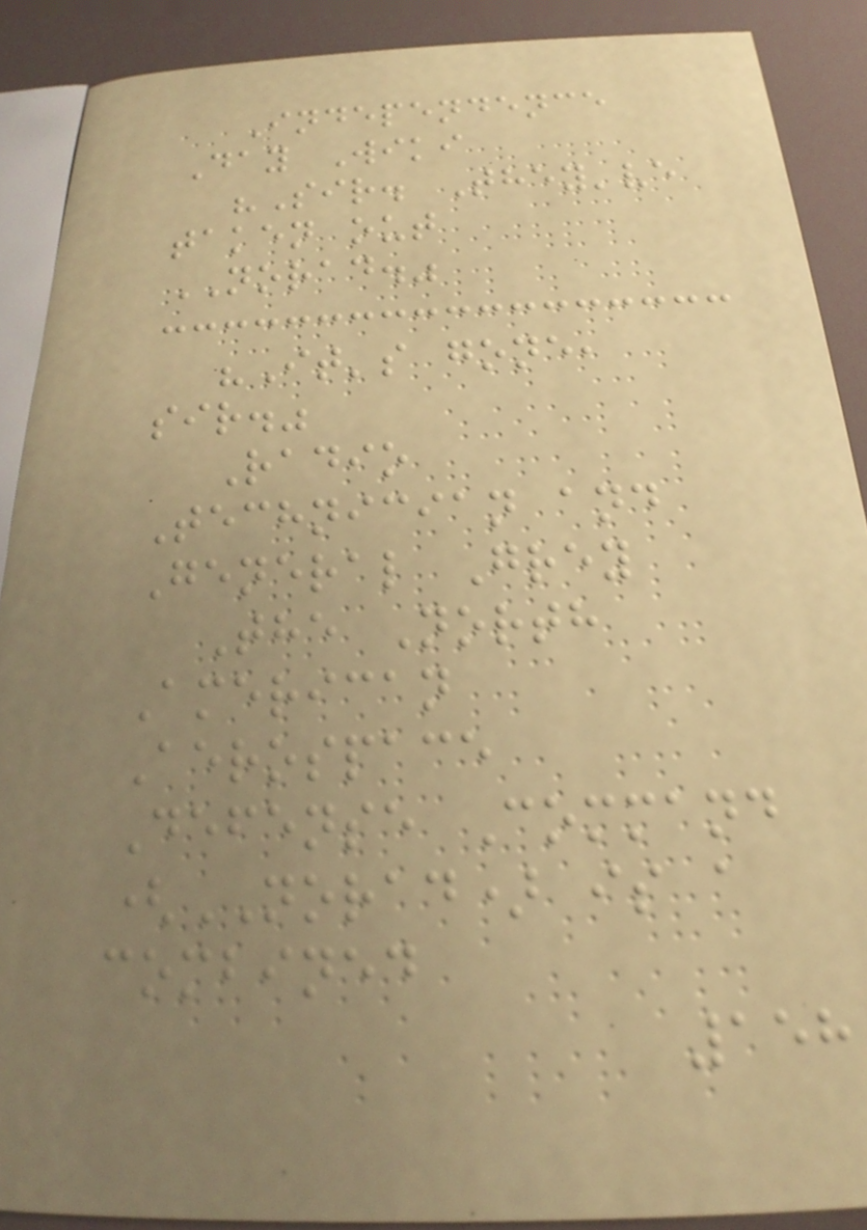Independence
Day Wiki
"Sir. They've
taken out
NORAD."
"It's gone,
sir."
Radio
Technician and
General Grey
The North
American
Aerospace
Defense Command
(NORAD) is a
combined
158
